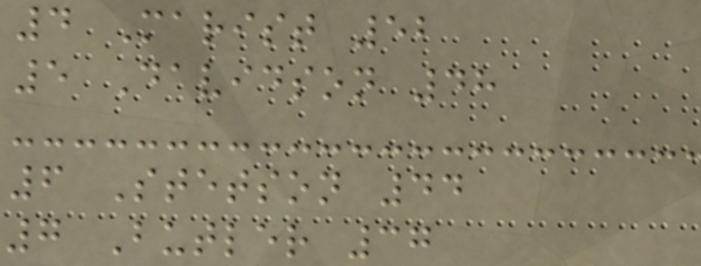4 Marist 52
5 Davidson 48
6 Stetson 44
7 Butler 37
